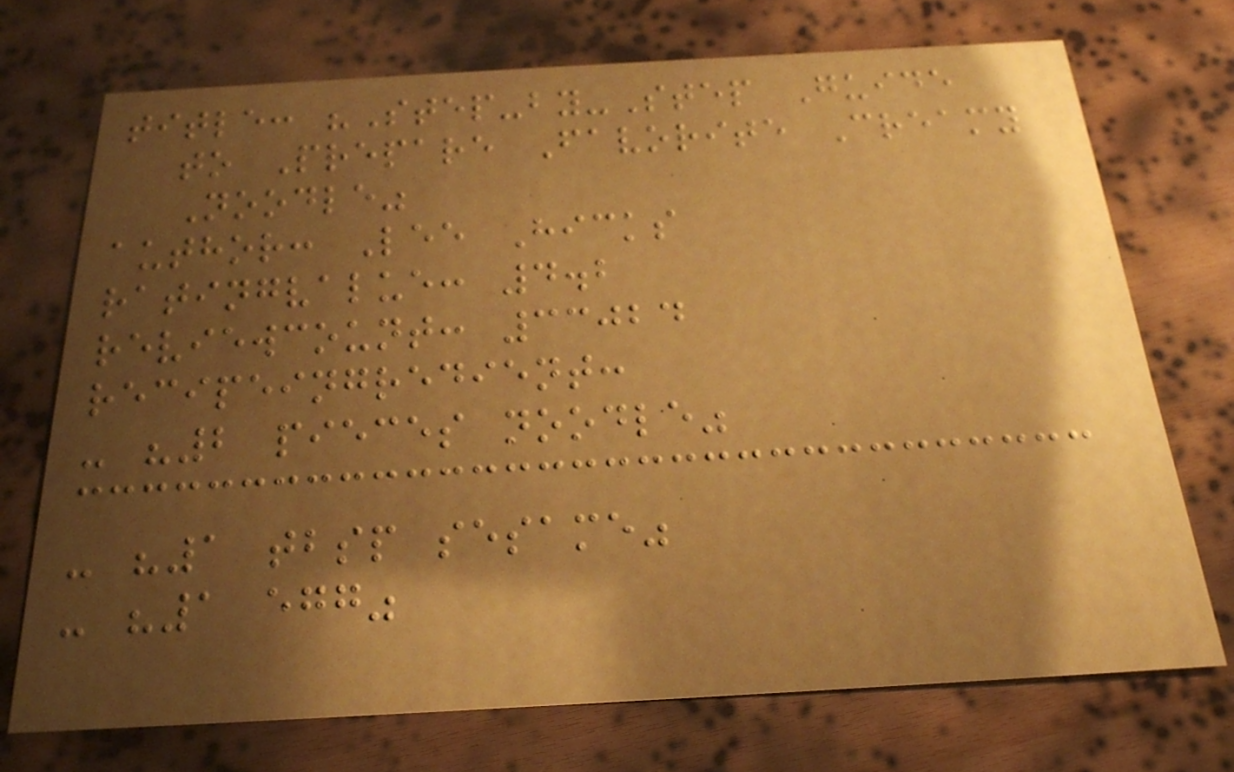title: "Step-by-Step Guide
to Prepare Favorite Creamy
Noodle"
author: Lee Hicks
ratingvalue: 4.2
reviewcount: 33024
recipeingredient:
- "2 pieces noodle"
- "1 tbsp sesame"
- "1 egg"
